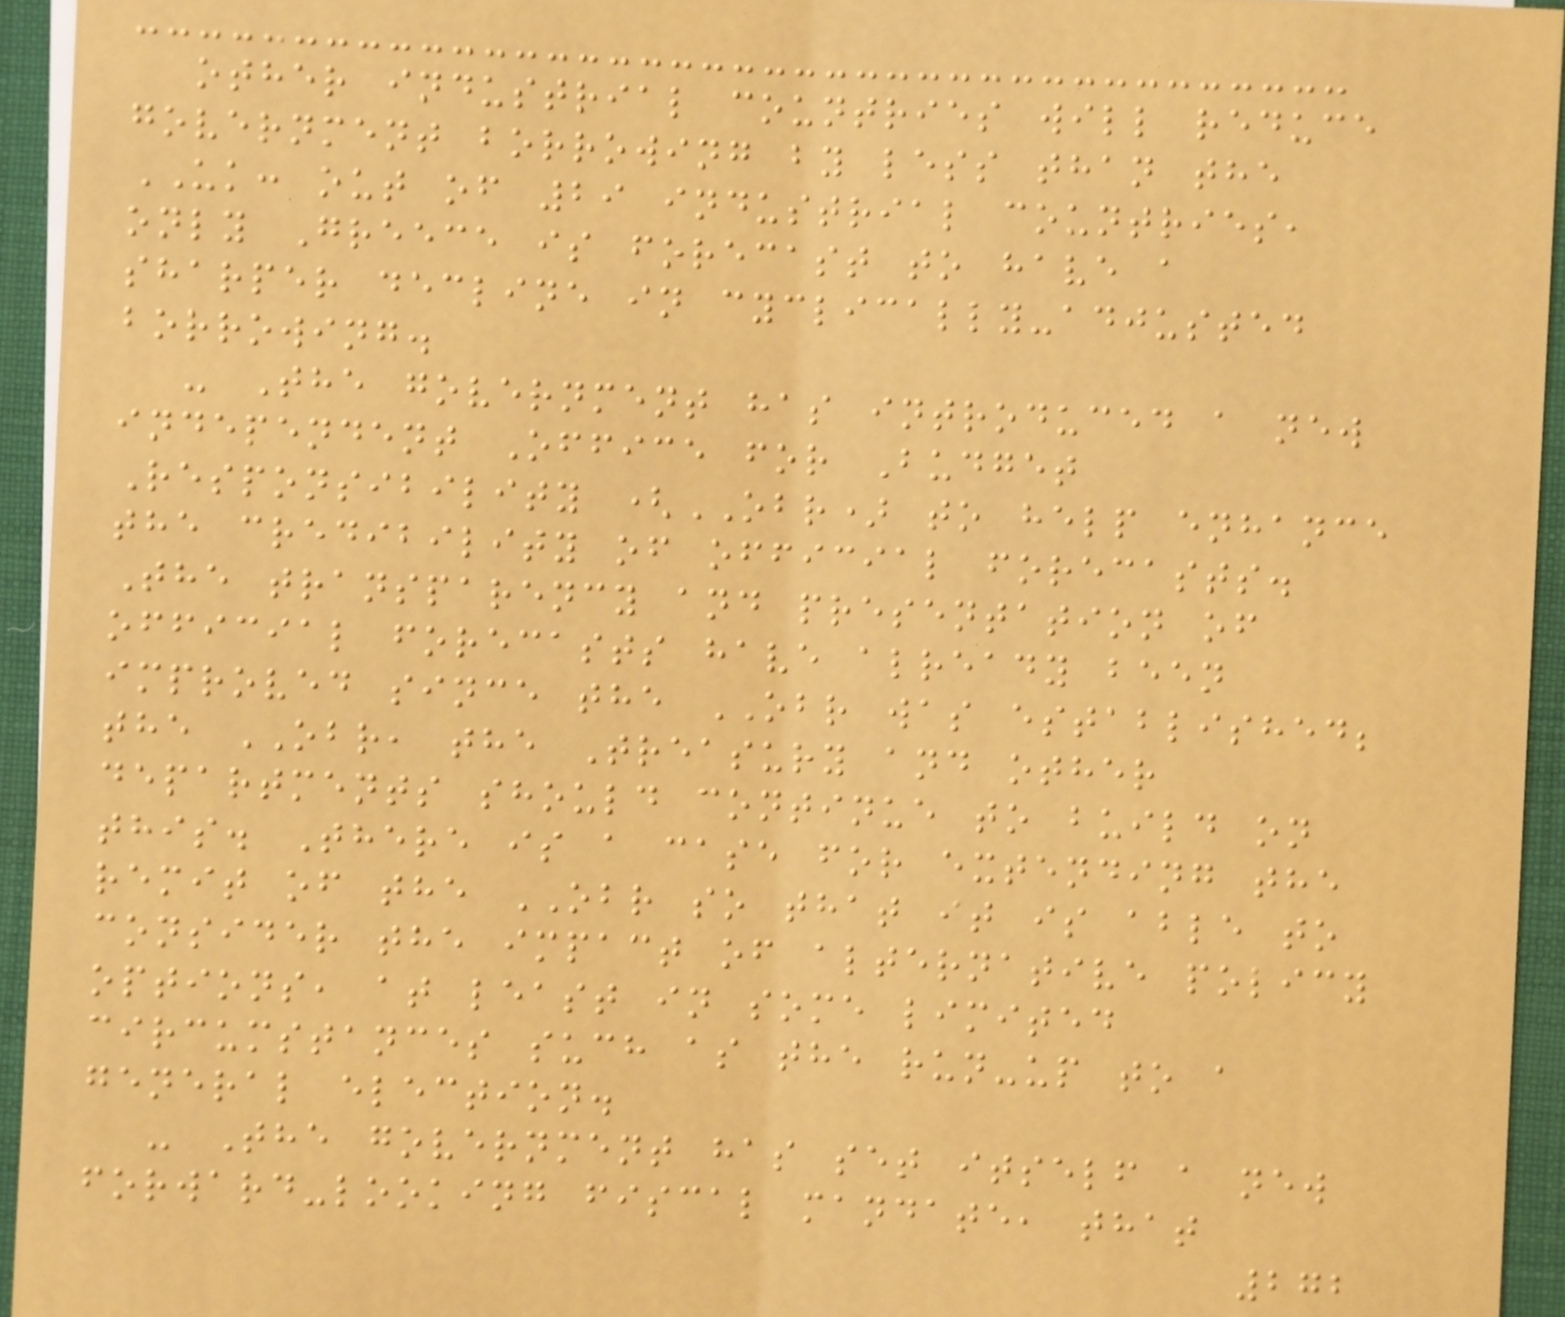other industrial countries will reduce
government borrowing by less than the
UK: out of 29 industrial countries,
only Greece is forecast to have a
sharper decline in cyclically-adjusted
borrowing.
- The government has introduced a new
independent Office for Budget
Responsibility (OBR) to help enhance
the credibility of official forecasts.
The transparency and presentation of
official forecasts have already been
improved since the OBR was established;
the OBR, the Treasury and other
departments should continue to build on
this. There is a case for extending the
remit of the OBR so that it is able to
consider the impact of alternative policy
options, at least in some limited
circumstances such as the run-up to a
general election.
- The government has set itself a new
forward-looking fiscal mandate, that
272
